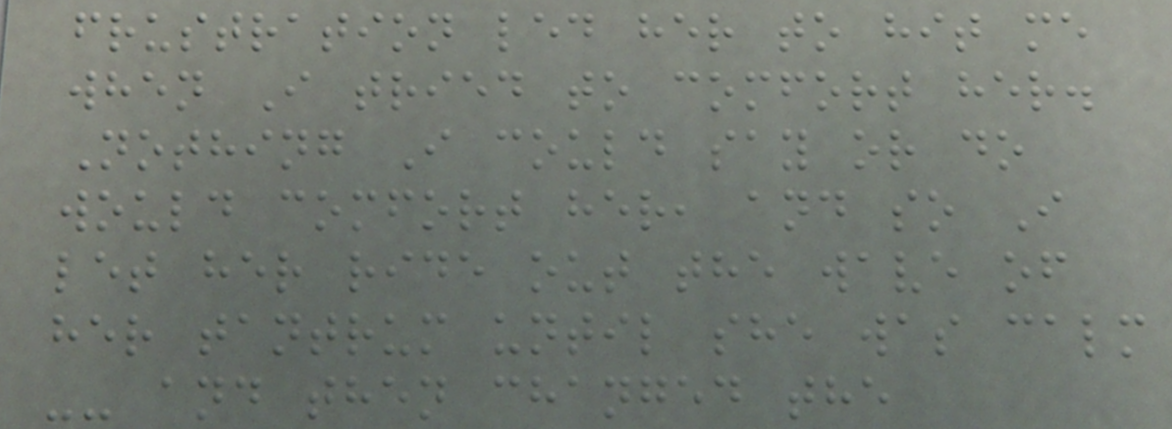frustration led her to hit me
when I tried to comfort her.
Nothing I could say or do
would comfort her, and so I
let her ride out the wave of
her tantrum until she was calm
-- and then changed the
